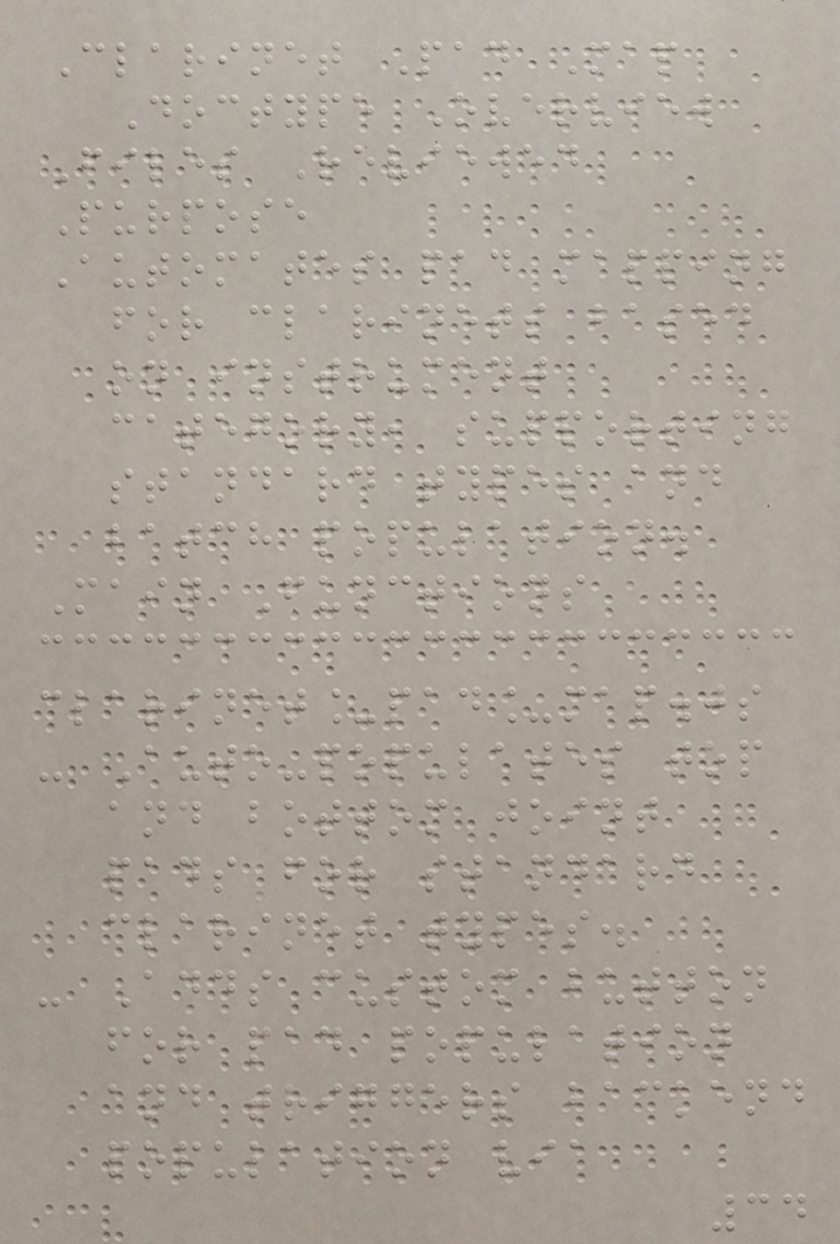Clarinet Pad Map
Doctype Overview
Files Reviewed
Purpose
Automates pad mapping
for clarinets based
on instrument
category, supporting
standard types and
batch population.
Main Functions
clarinet_pad_map.js
- Auto-populates top
and bottom joint
pads for standard
clarinet types.
- Adds custom button
for pad population
and triggers backend
population via
34
